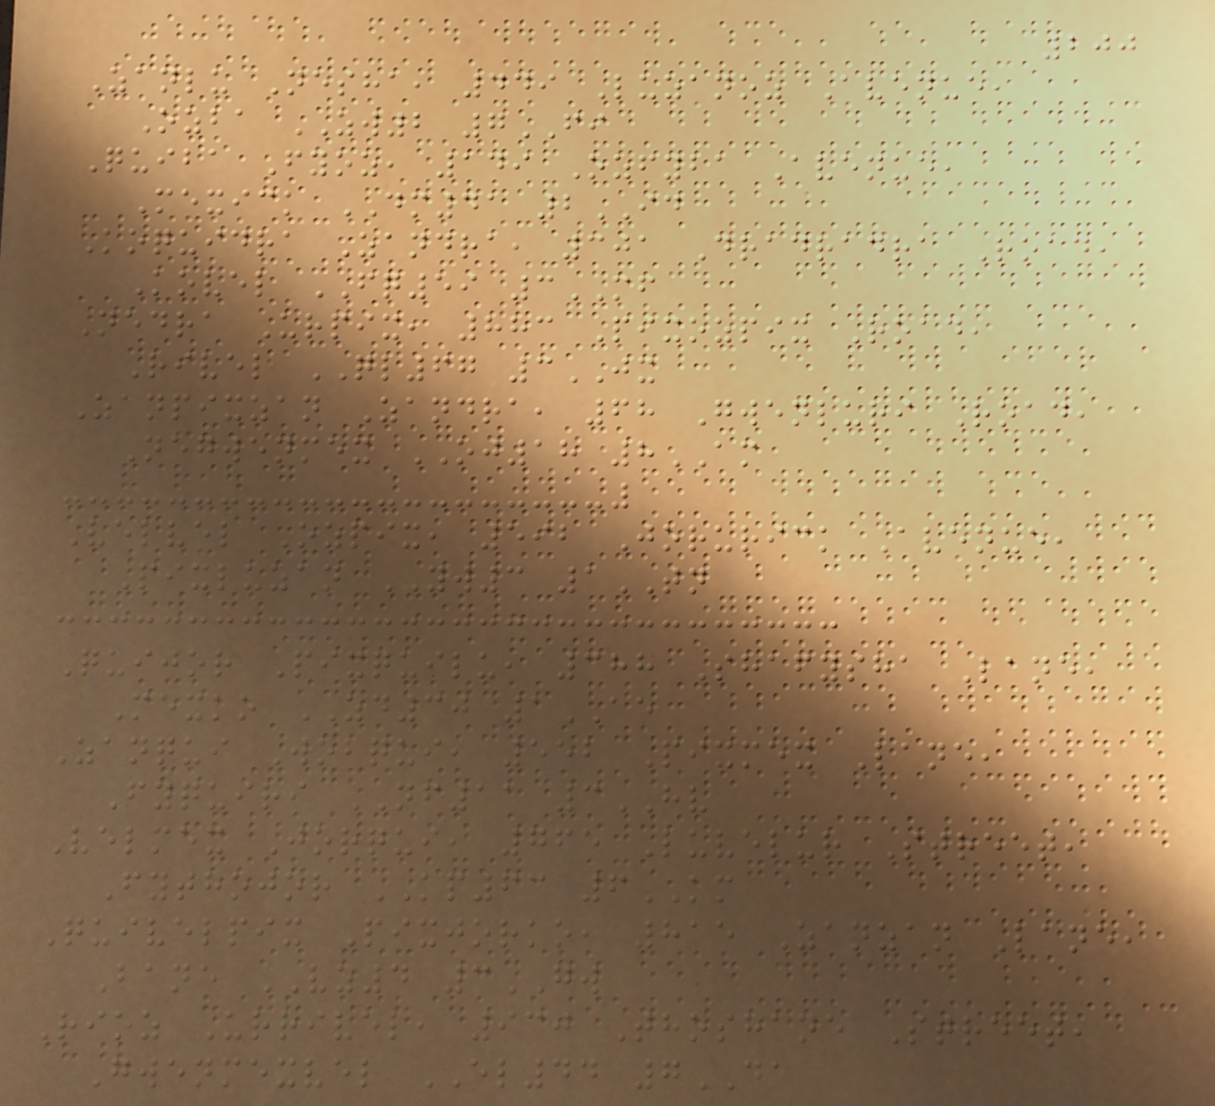200
Zanlu Nesha, 449 Luzanoz Avenue,
Ozba ZW2 7FI
Quiba Fyoz, 149 Ozfyba Avenue,
Mexick DM41 2ID
Koquidra Zandra, 301 Dradradra Road,
Kovel FQ59 3MF
Nedra Urpix, 883 Pixozpix Road,
Rivel QL67 3JX
Zanpixzan Zandra, 68 Gwenluri Road,
Negwenmex OJ18 8AM
Velvel Ozpix, 592 Jorurick Avenue,
Pixluzan YW3 1TN
Quijor Pixquilu, 388 Shafysha Lane,
Mexko ZD30 1AE
Zanqui Wobqui, 552 Pixmex Lane,
Fyquiri NF11 3HV
Velmex Jorqui, 765 Luvelur Street,
Fythojor KP63 6KM
Quivelpix Pixjorko, 815 Zanzan Lane,
Bane VZ4 3GW
Rioz Urrivel, 930 Thoshane Street,
Gwenmexvel EL44 7DA
